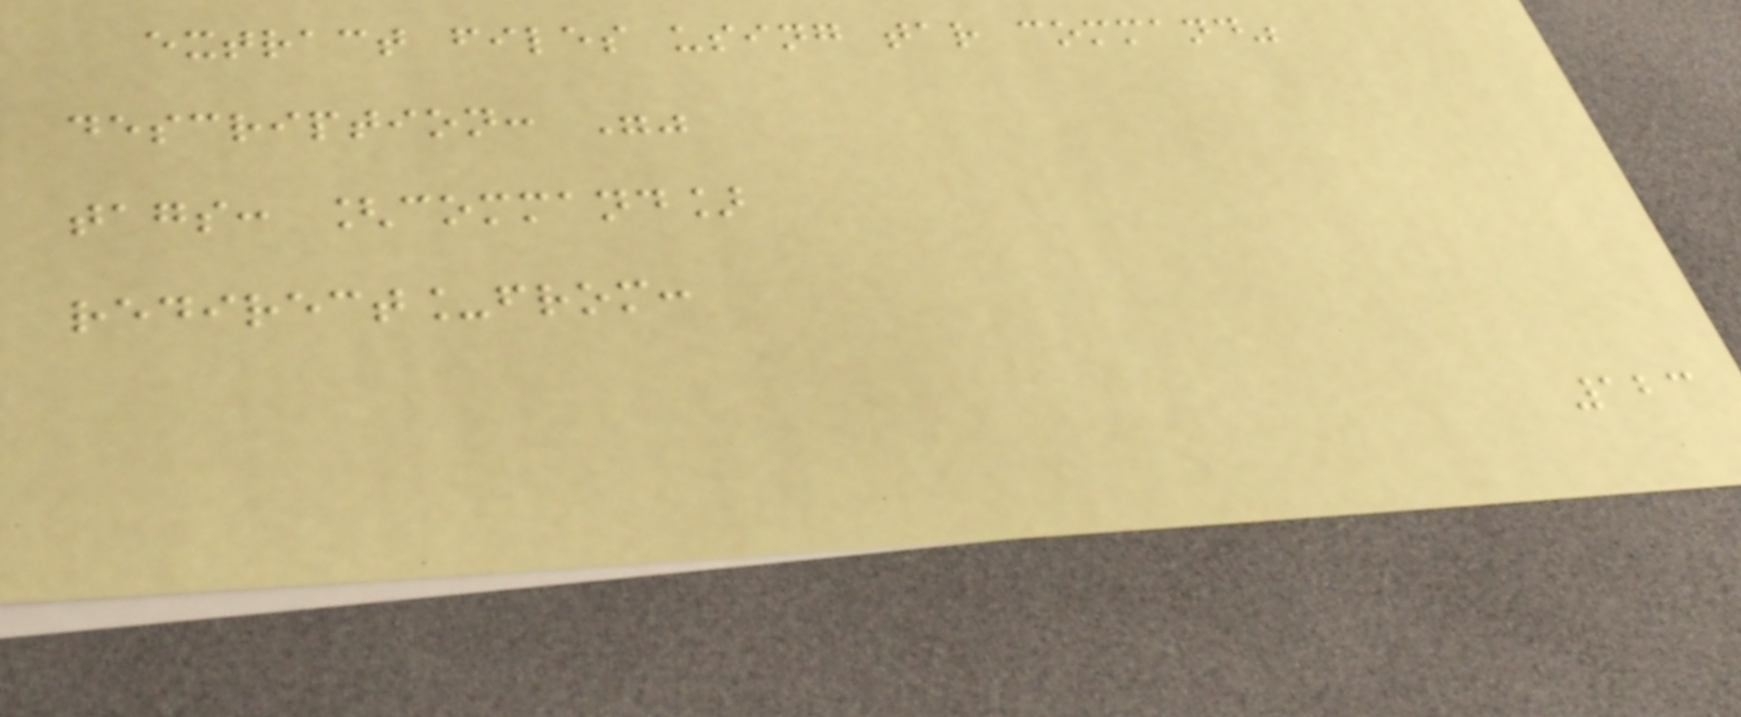extract files using tar command"
description: ""
tags: [command]
redirect_from:
123
